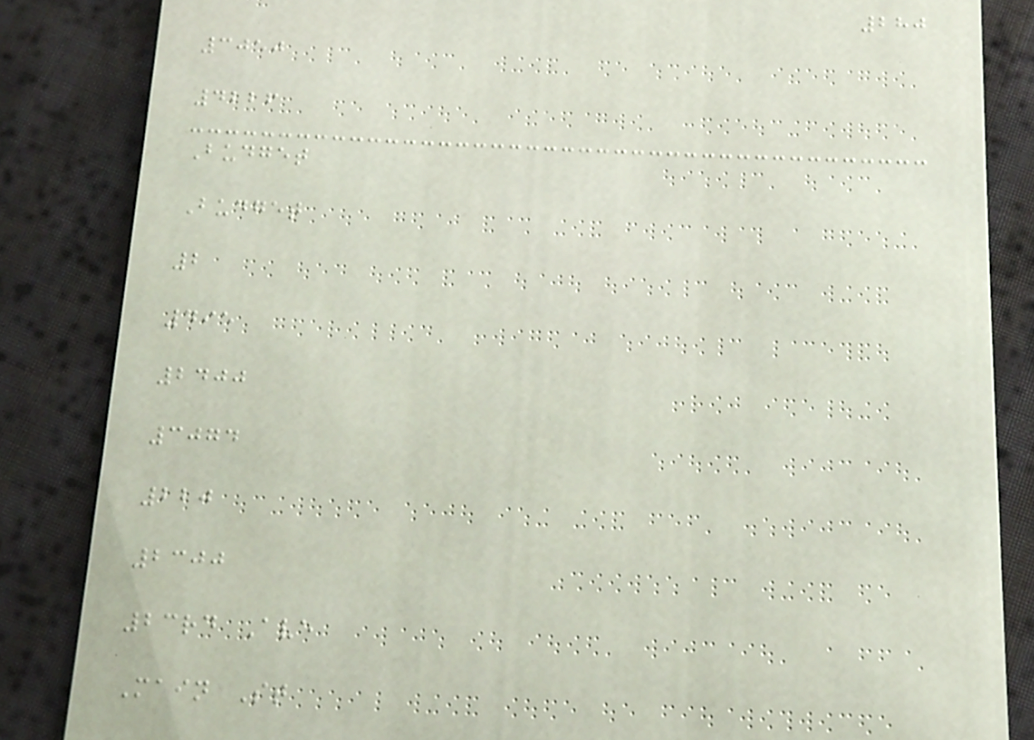280
3050
4226
Budget
Budget
2
495
2400
3074
220
2300
23rd Ave
Main St
